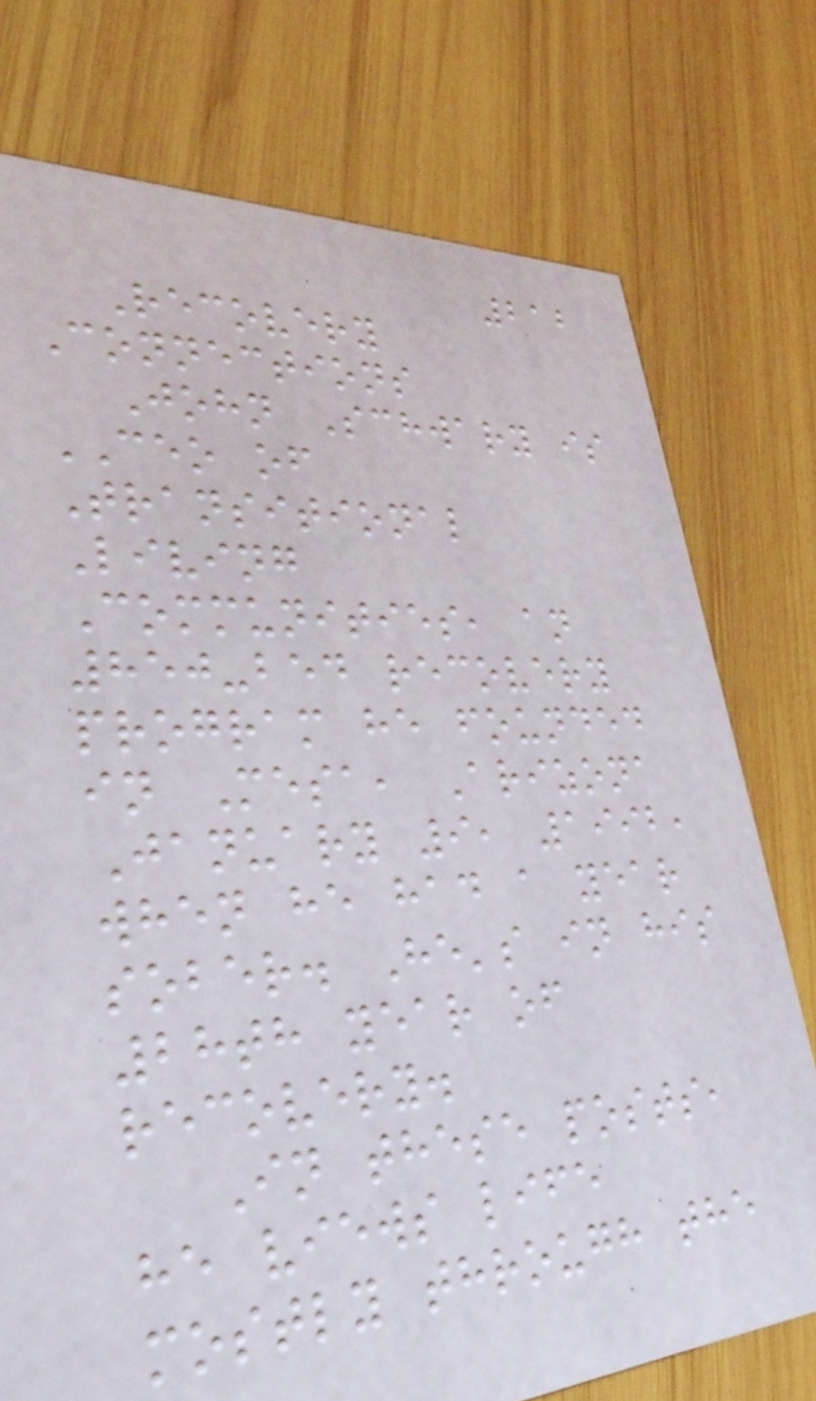212
Recovery
Connections
John Schwary is
CEO of
Transitional
Living
Communities, an
850-bed recovery
program he founded
in Mesa, Arizona
January 9, 1992,
when he had a year
sober. He's in his
28th year of
recovery.
In these posts,
he views life
mostly through the
